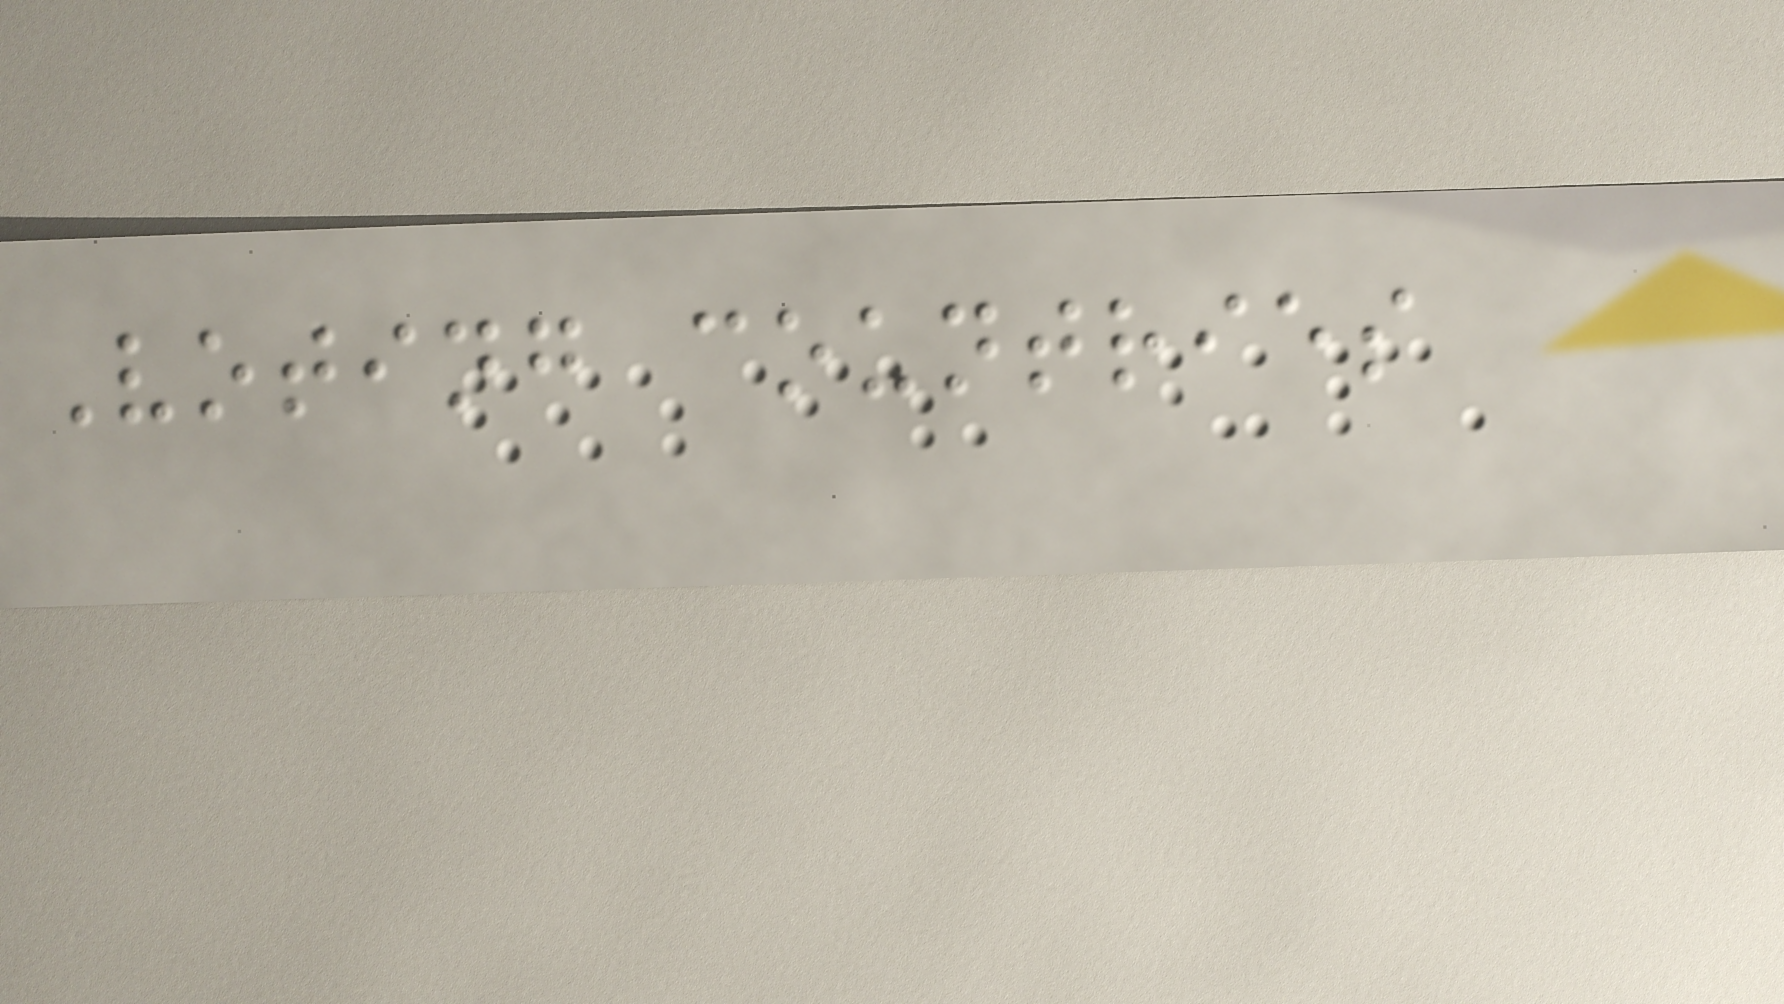Voting countries
